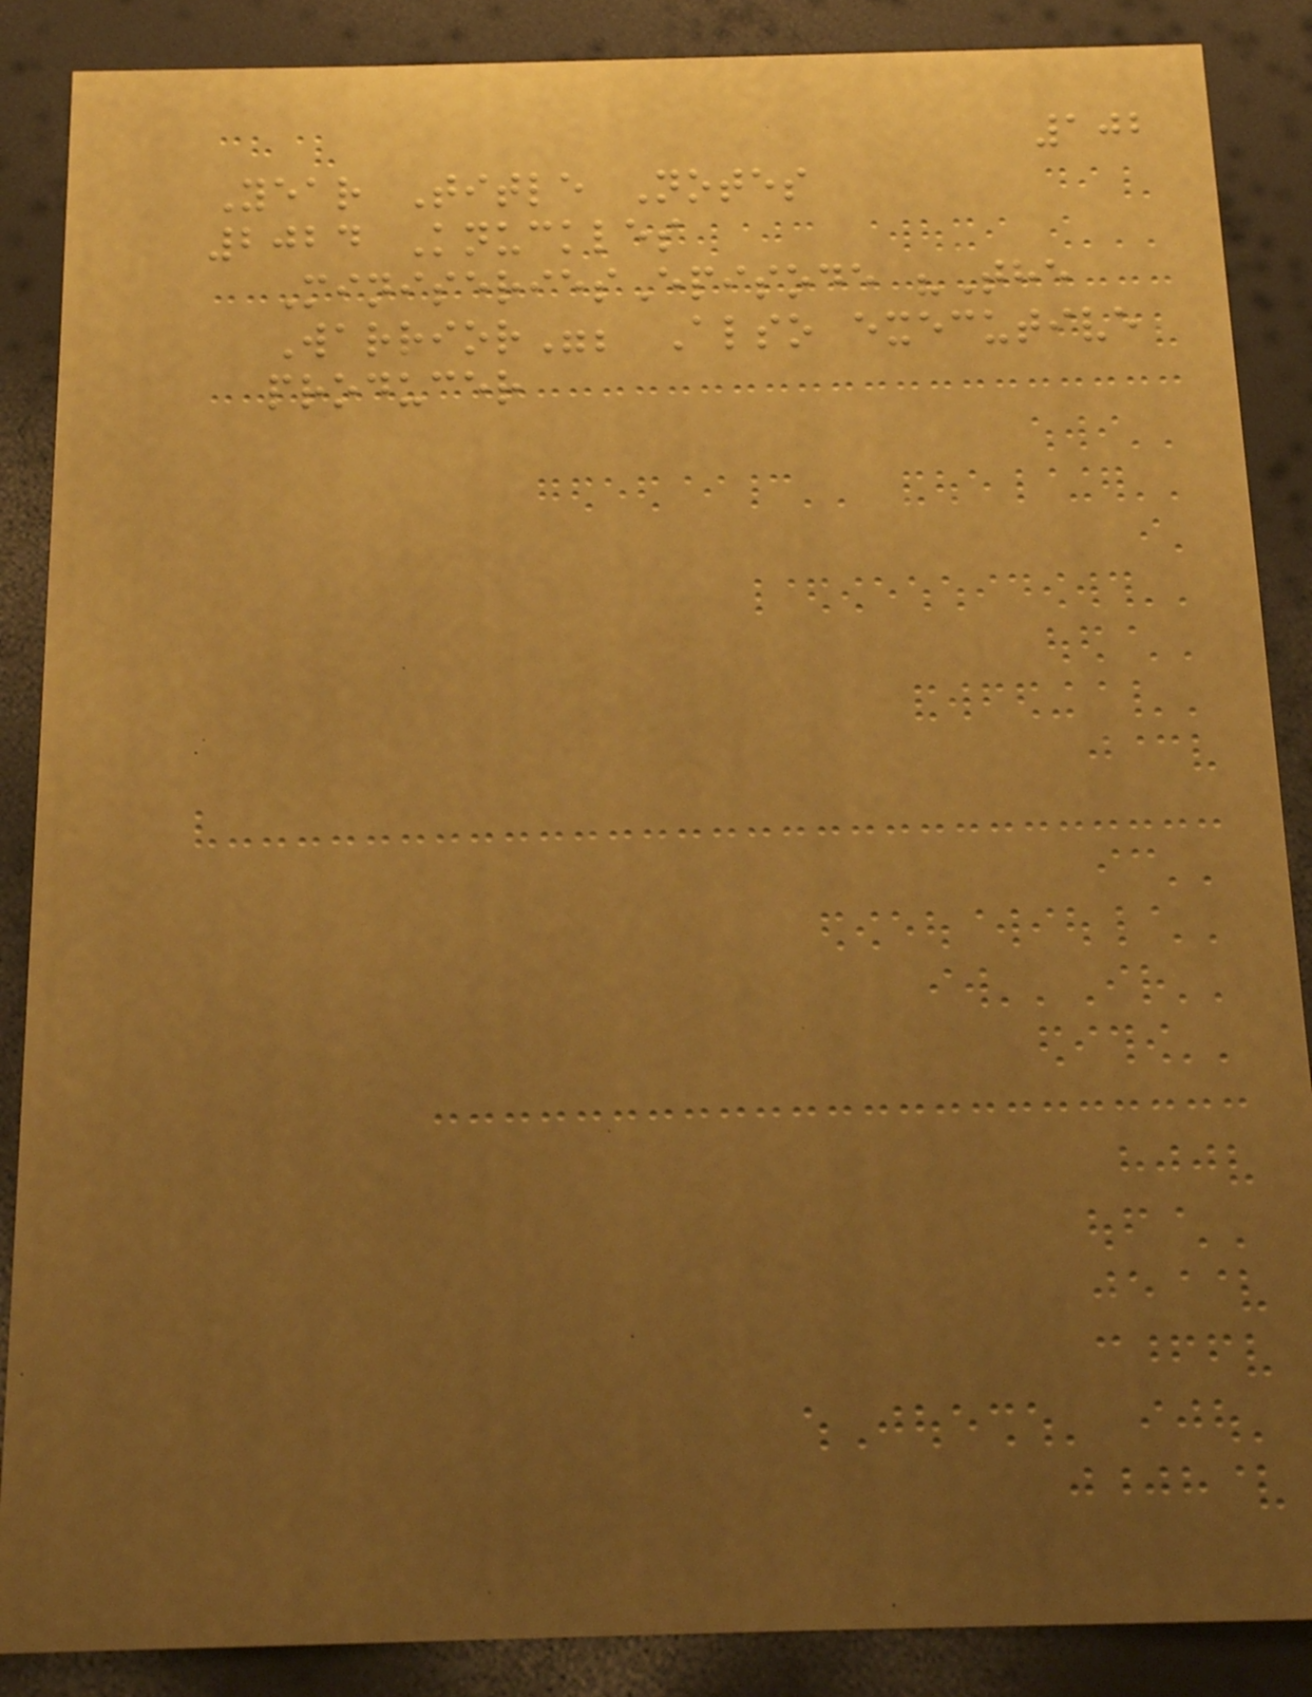102
Year Title Notes
2024 Knuckles
MiniseriesEpisode "The
Warrior"; Also executive
producer
